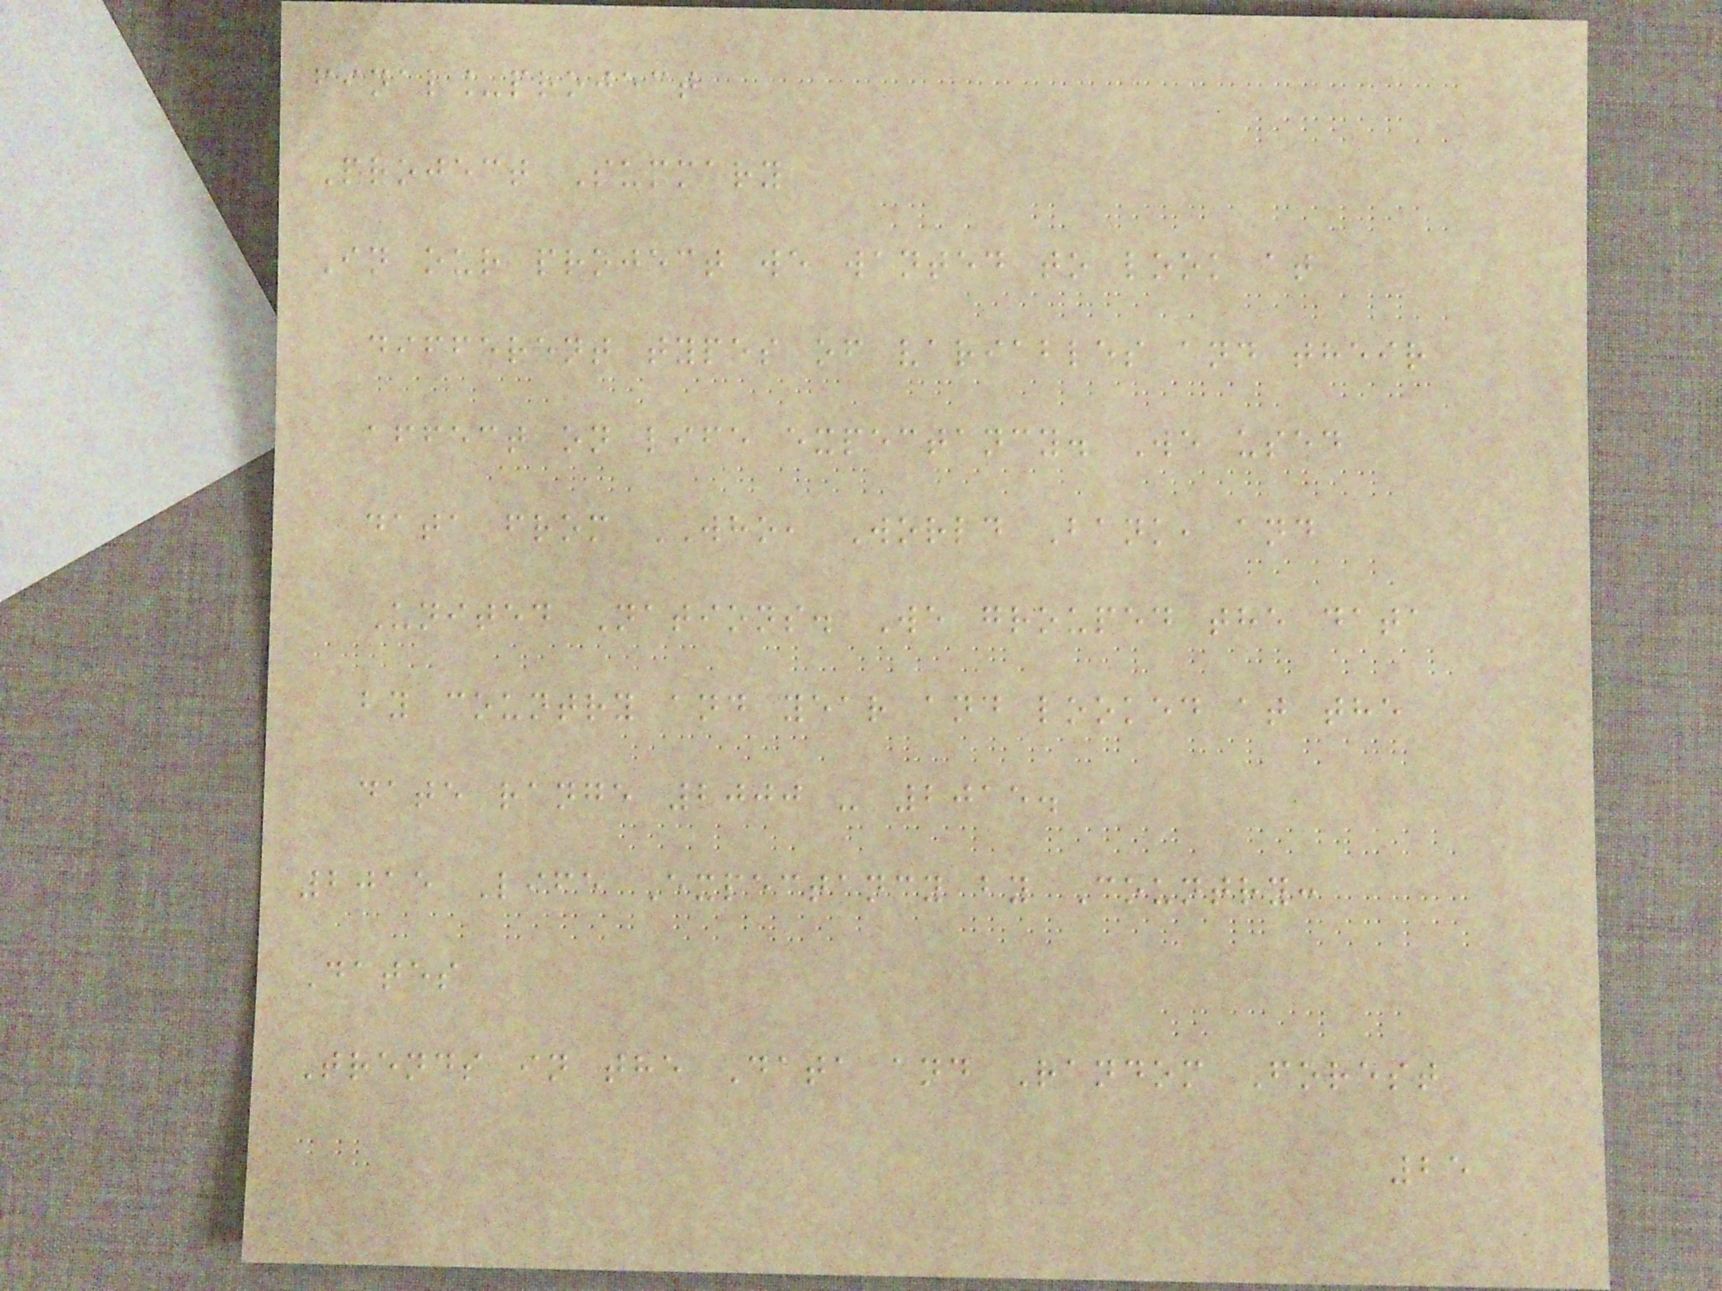final_project
Project Summary
In our project we wanted to look at
different types of variables and their
affect on life expectancy. We used
data from WHO, World Bank, and
United Nations. We grouped the data
by country and year and looked at the
date range 2000 - 2015.
2015 Life Expectancy by Country:
Dates
Trends in the Data and Random Forest
25
